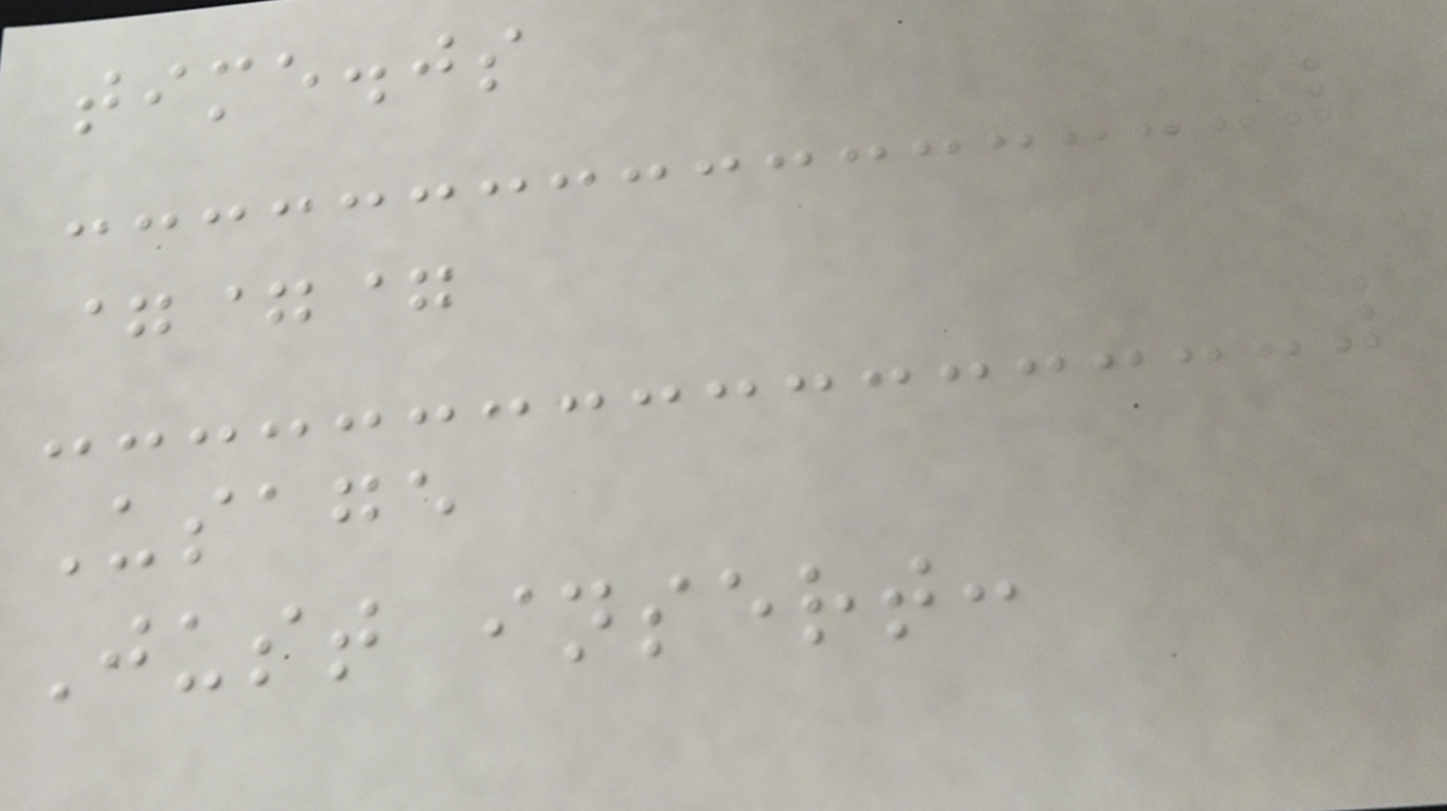time.js
===
Usage
Just insert:
